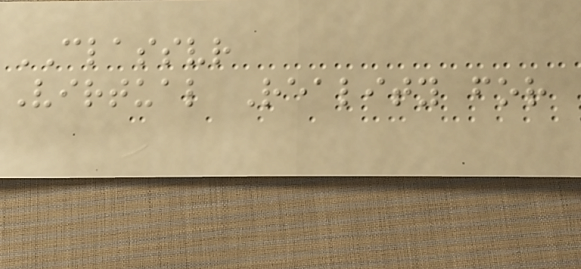CLASSVR
Virtual Reality for
